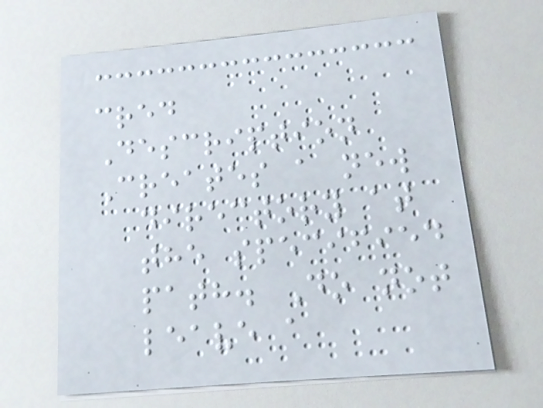cred
Description
Creates a new
directory at
the specified
path. Do not
leave a
